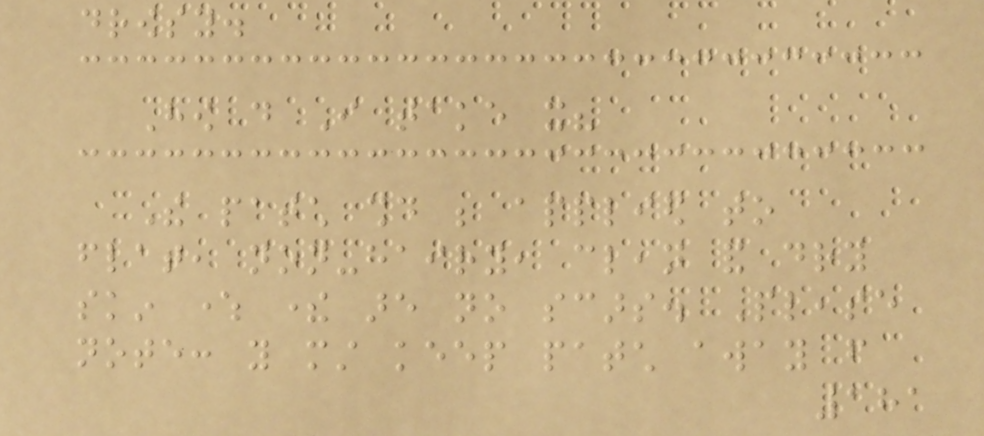drowsy.
How do I take it?
The patch should be applied to
flat, non-hairy, clean and dry
skin where there are no scars. Please
note: you must keep patch away from
181
